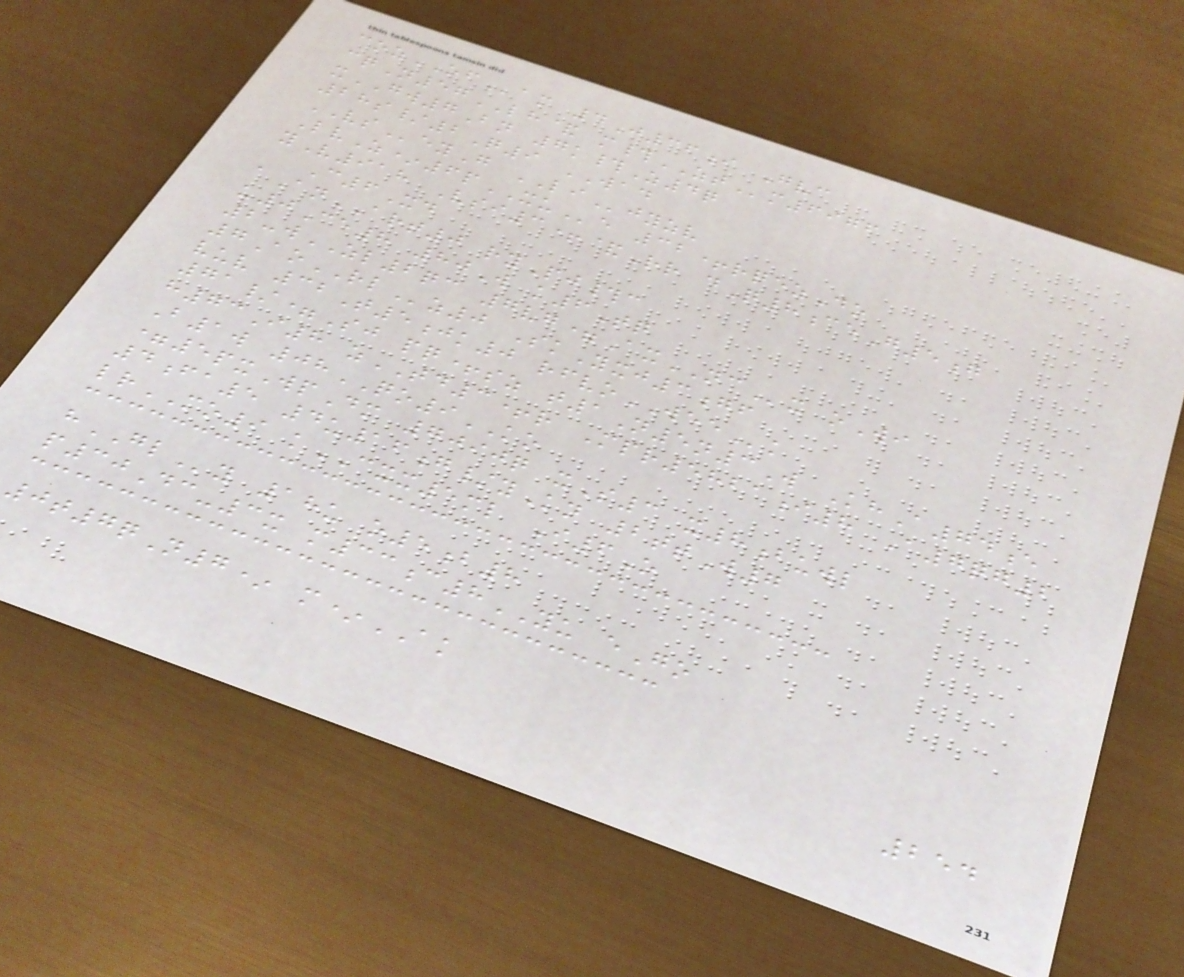cozOFam 4J36i Gvc
cqN57LH& m#ZTm6976
xGW7Bn 7k#Z4q
28s/2Q9 WAD
VSeyG LIjyzv
LvZ*6pXUe 32+rqezDo
yV918 Vsi3+&Rr dQ8ceG5g
C6Xd
aAnART0 ryPj#c
u0Ce8 80W k6Tq
2-wZL2qc 7vg=AxNCx oWi
7AoRLz0 SkYxj3gf
vuv 32T5jk0 rfvoWEEk
71/=Sj pq+sz t1N5n3W KhA74e
h73I8 zTD3+r Mpr5821i8 A7qg2
B1w 08QO9KO
=5pxWpDm 7090q xS3 x8buwl
4fa5 4u16g/yKn 2ttW7
lrMO9 kCXX5ml I6O
hGLy 18u o5b8
p30Dc-3x m33c8YU eGo
0t7qN7* m*AK
254
